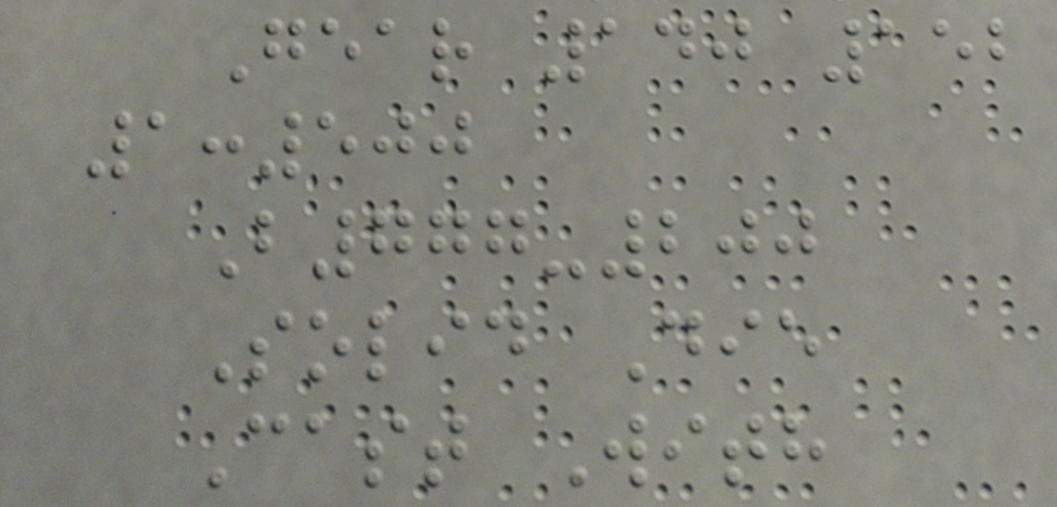Gear 140 152
1:500
B777-200
Solid Die
Cast With
